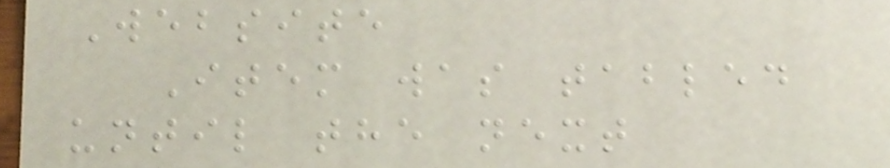Website
Item was tabled
until the next
